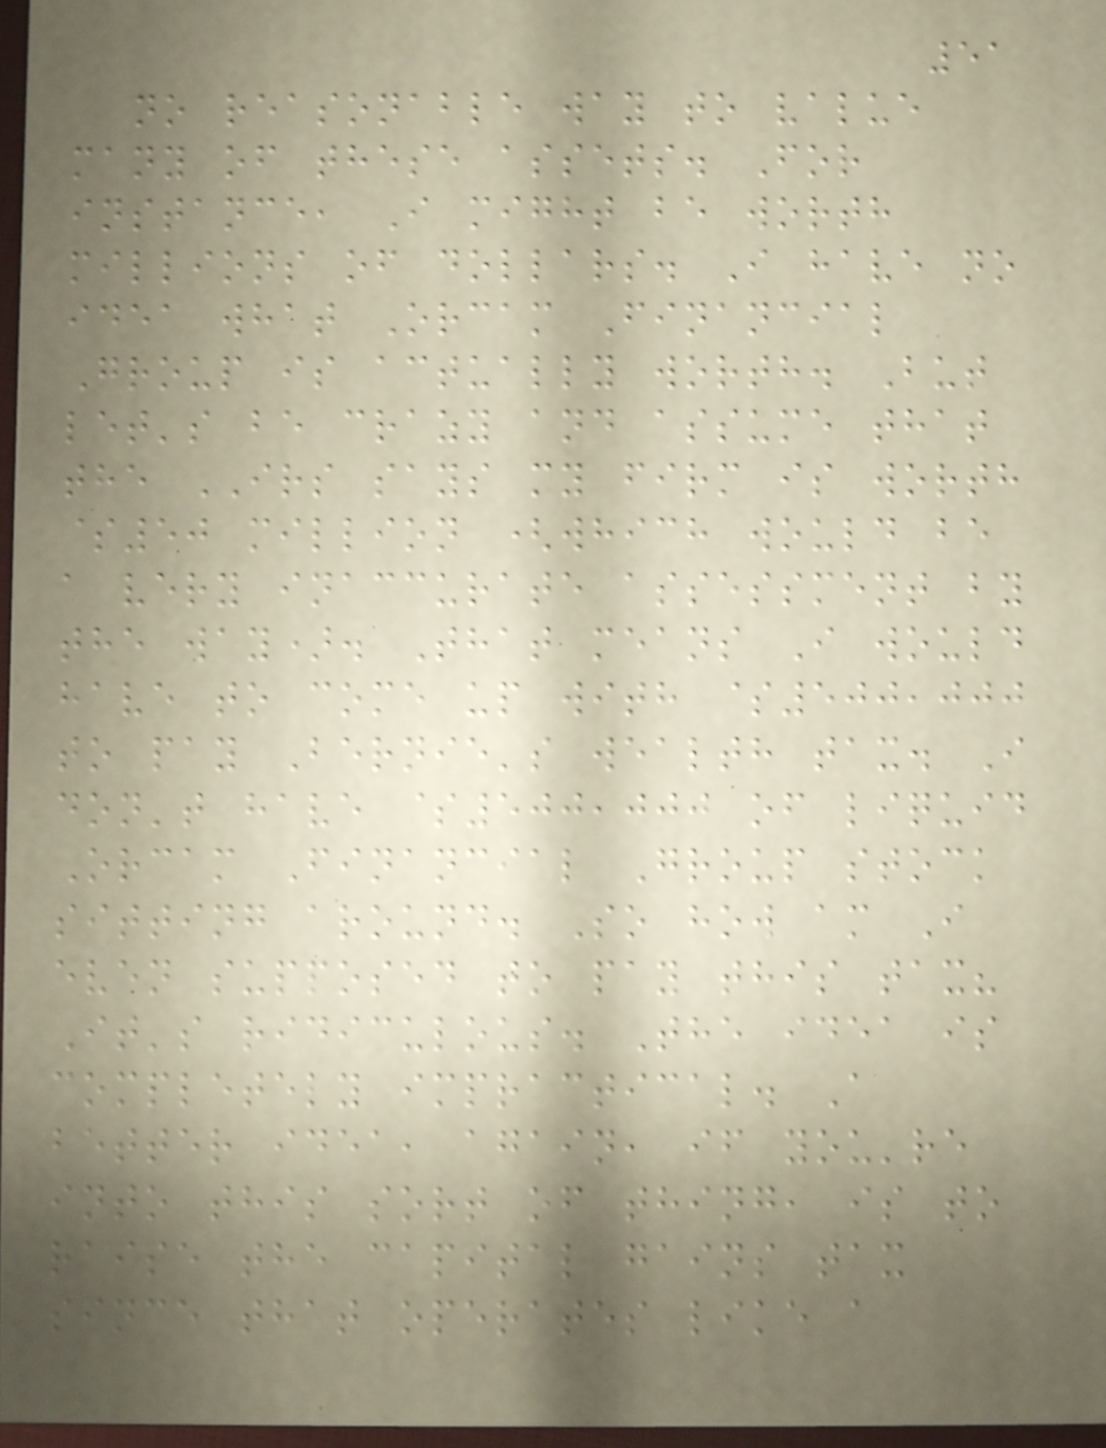51
no reasonable way to value
many of these assets. For
instance, I might be worth
millions of dollars. I have no
idea what Orcam Financial
Group is actually worth. But
let's be crazy and assume that
the IRS says my firm is worth
$50 million (which would be
a very inaccurate assessment by
the way). That means I would
have to come up with $500,000
to pay Bernie's wealth tax. I
don't have $500,000 of liquid
Orcam Financial Group stock
sitting around. So how am I
even supposed to pay this tax?
It's ridiculous. The idea is
completely impractical. A
better idea, again, if you're
into this sort of thing, is to
raise the capital gains tax
since that operates like a
